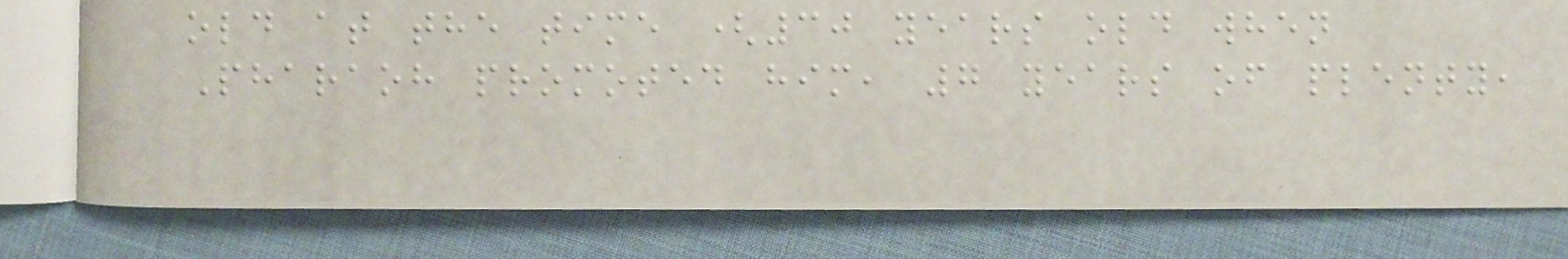old at the time (30 years old when
Pharaoh promoted him, 7 years of plenty,
